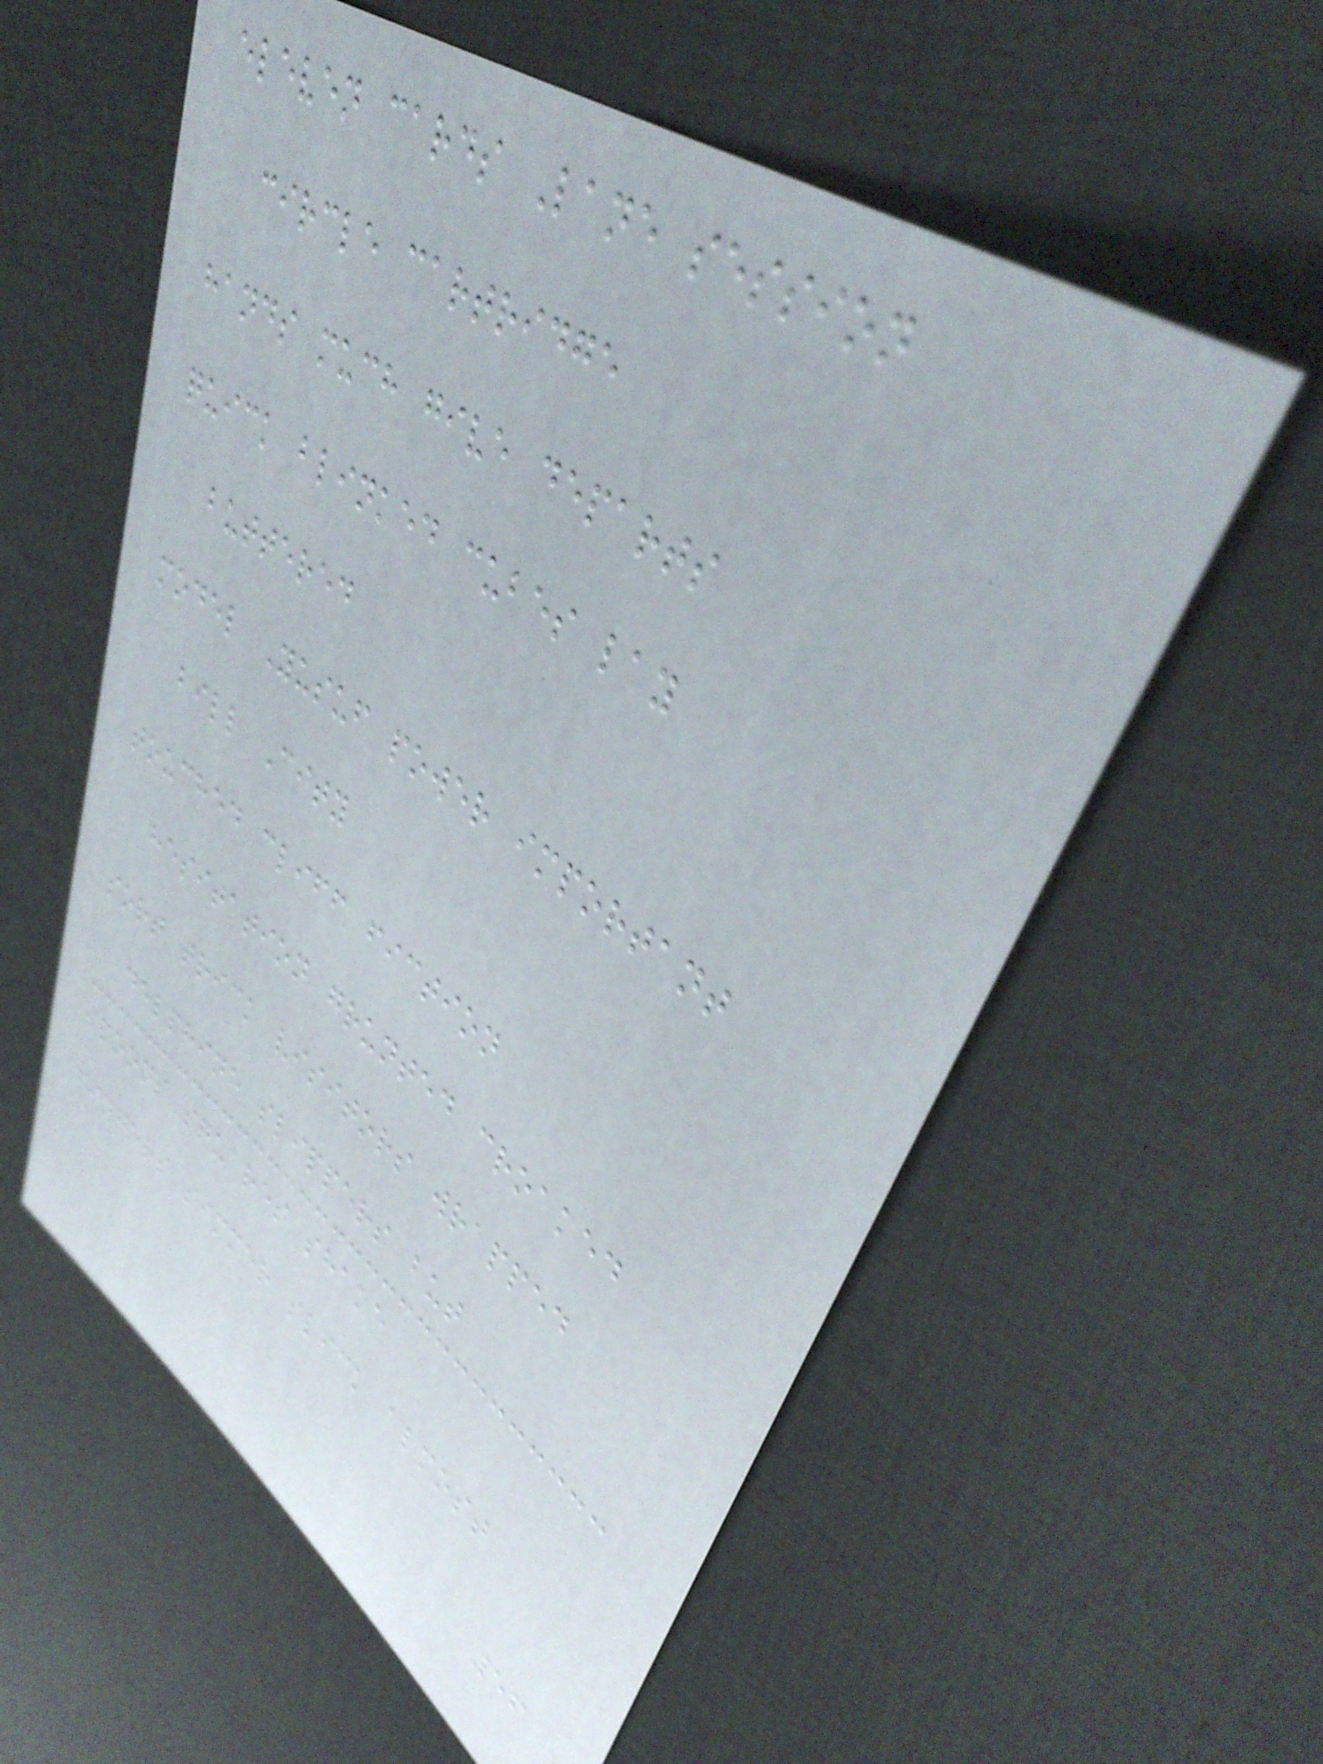eleven cards Lane session
circle cartridge
hands much give departs
quick blinked cubes lay
buttered
model Yusuf power important
bill City
touched cliff fiction
hesitation grunted croaked
sort trick visitors wrapped
delphine slippers but
spoons squares shake
fingers simmer slick almost
56
